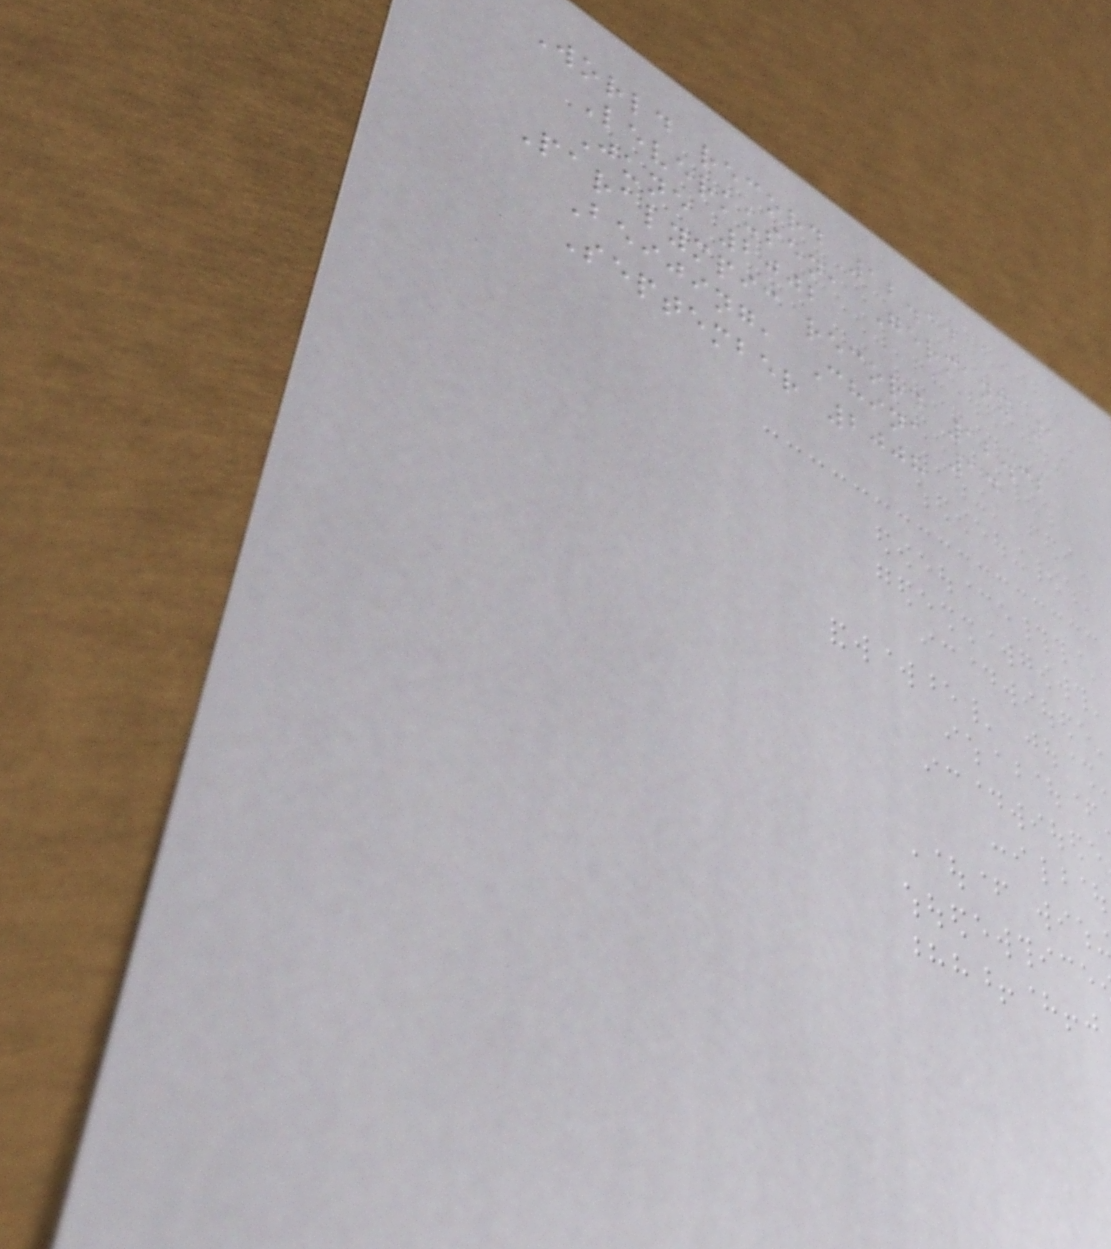World record 12.14
Leverkusen, Germany 1
June 2002
Paralympic record 12.32
Beijing, China 14
September 2008
